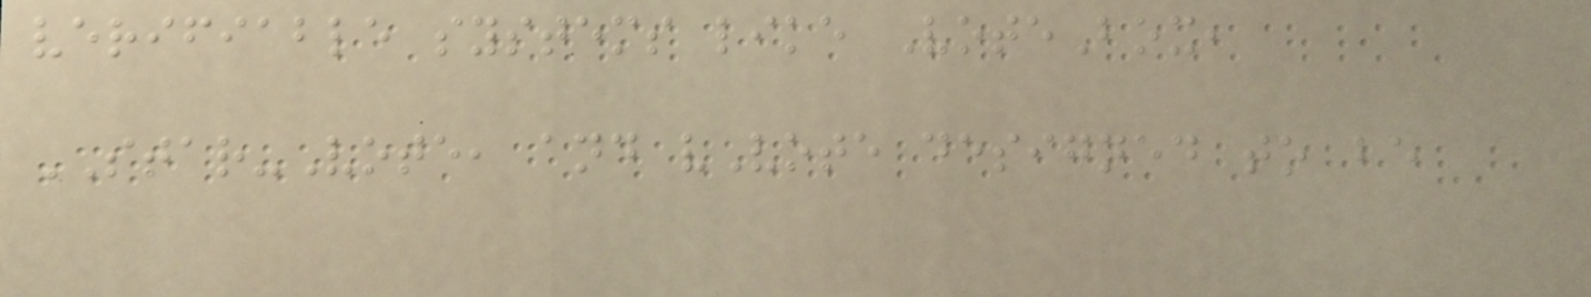verifiable systems like VoteBox,
STAR-Vote, and vVote designed to be
